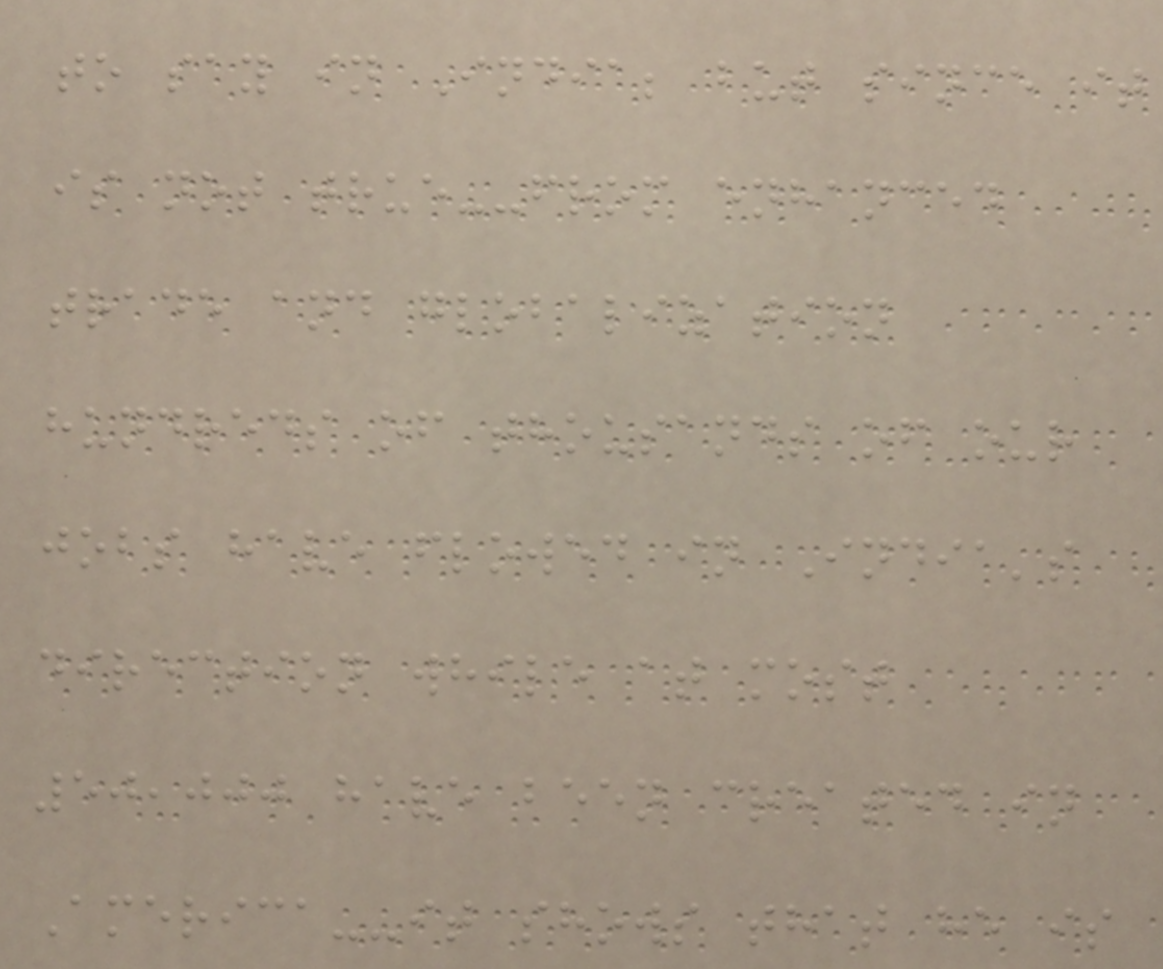to say in India; but since it
is not true--from enhanced
trade and globalization
hundreds of thousands of our
jobs have flowed in India's
direction while at most
50,000 have been created in
America--it shows that he is
